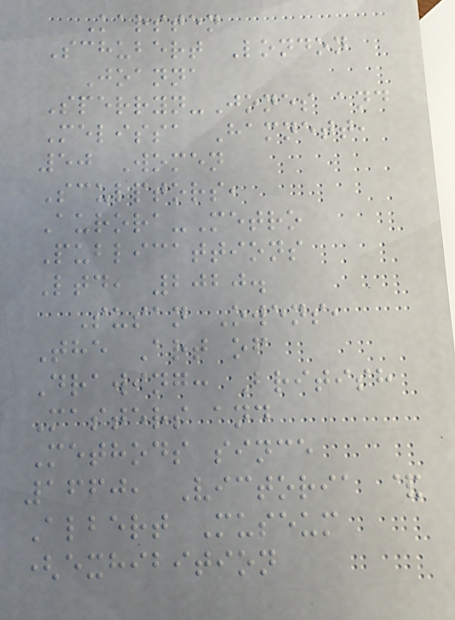Karsten
Schubert London
Joanna
Sperryn-Jones and
Melissa Hamnett,
50 Women
Sculptors,
Aurora-Metro
Publicattions
Ltd, 2020.
Susan Owens,
The Art of
Drawing: British
Masters and
Methods since
1660, Victoria &
Albert Museum
(exhibition
